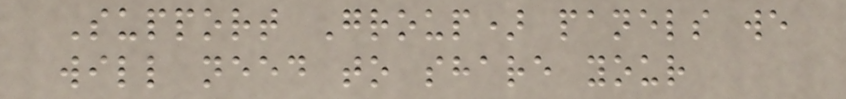Support Group) panels we
will need to share your
